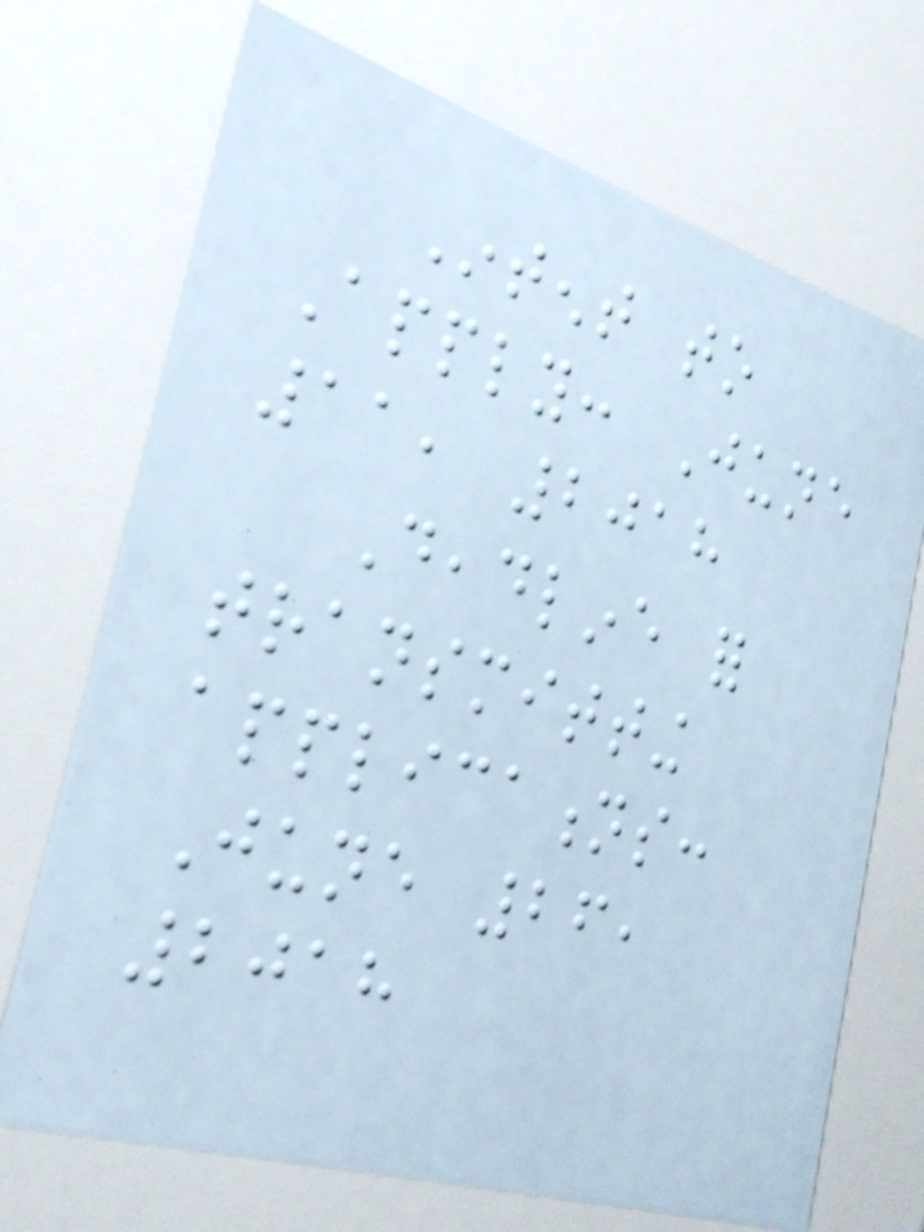Intent to
Apply: June
11, 2018
Deadline for
transmitting
applications:
June 26,
2018
